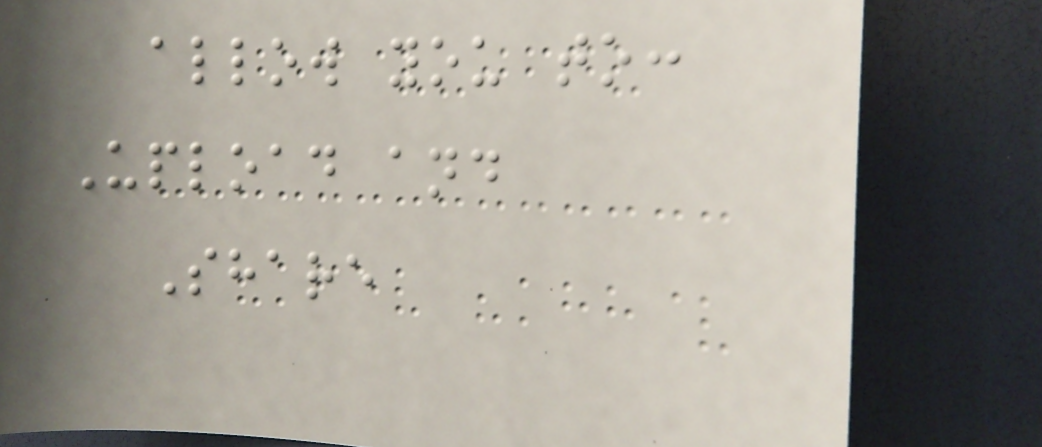allow you to:
Upload and
Share
